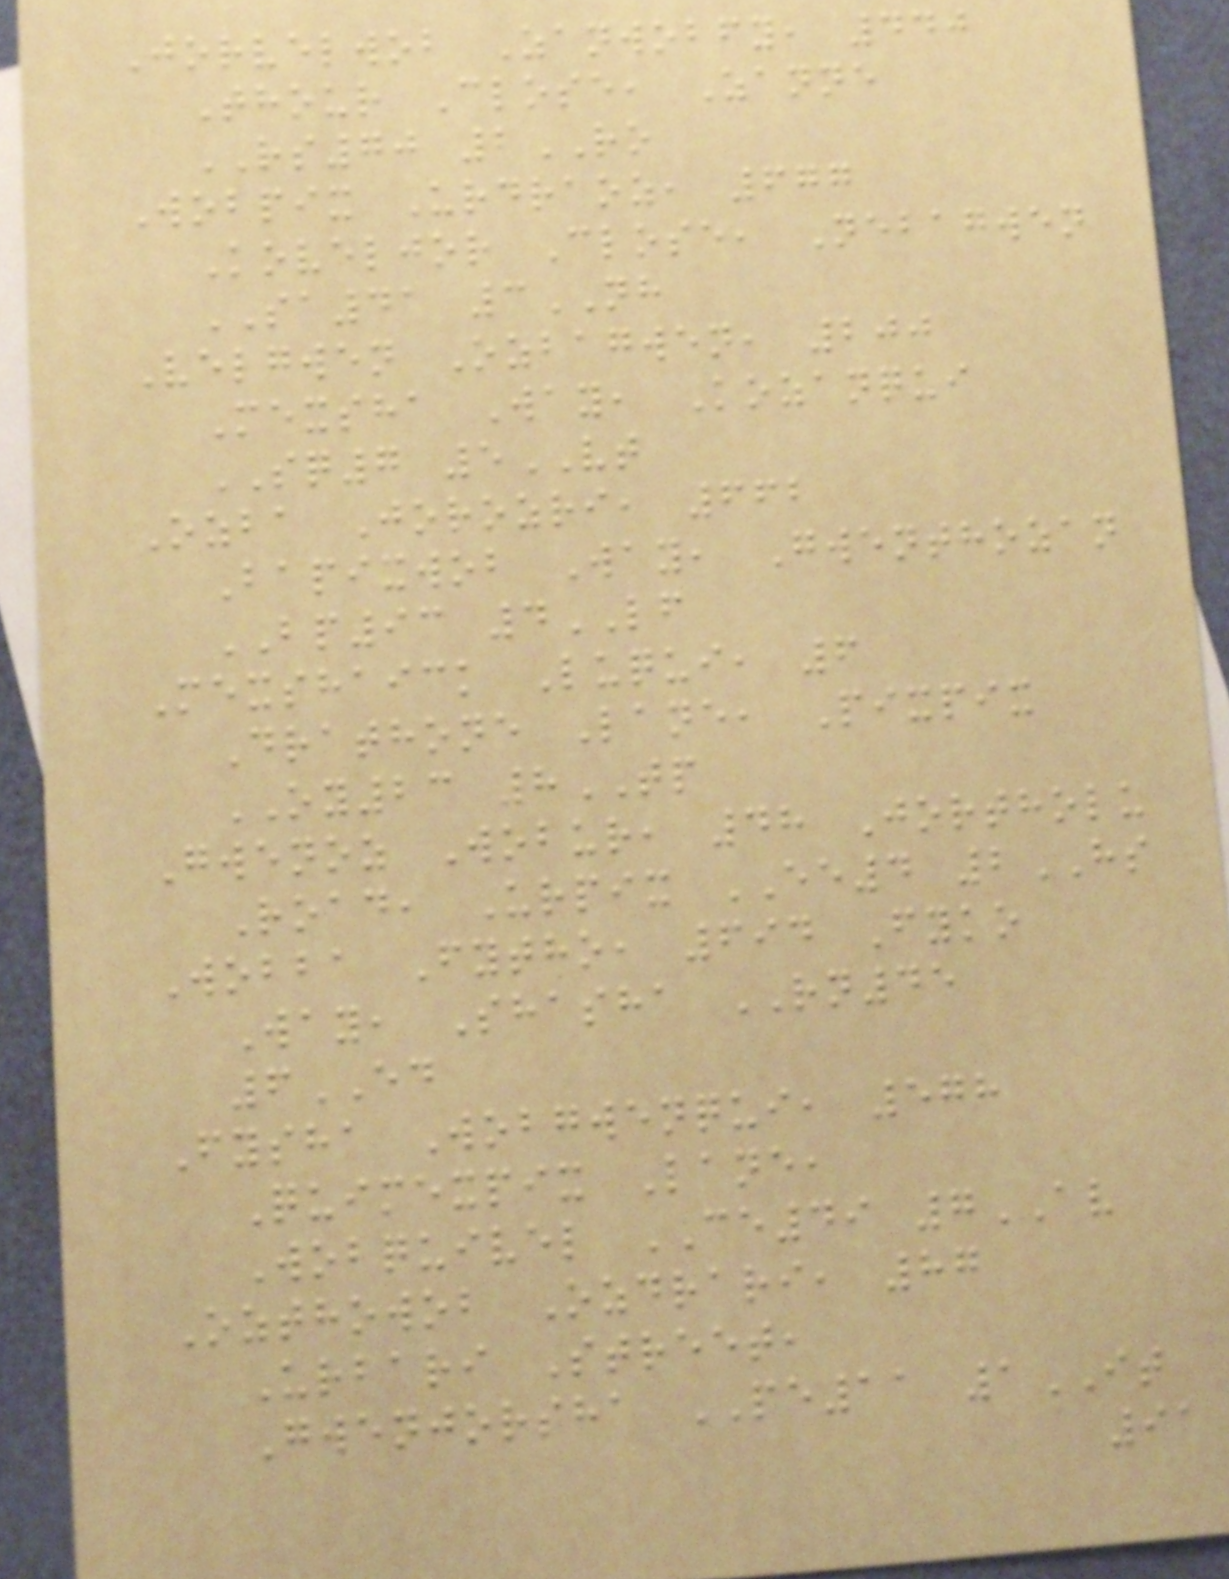Jorvelwob Zanwobfy, 440
Thour Close, Zanne
RS70 2RO
Wobpix Urdraoz, 677
Koveljor Close, Nebagwen
SA41 3NH
Velgwen Ozbagwen, 200
Mexsha Way, Kozanqui
SQ7 5VT
Ozba Jorozri, 662
Bapixwob Way, Gwenthozan
BP93 4LF
Mexshaick Luqui, 6
Drathone Lane, Pixpix
OY23 8TP
Gwenoz Wobur, 48 Jortholu
Road, Urpix EE4 2HS
Wobba Fytho, 694 Fyko
Way, Shasha RN45
6ED
Fysha Wobgwenqui, 578
Quimexpix Lane,
Wobquivel CE49 7AV
Ozthowob Ozdrari, 87
Urbari Street,
Gwenjorsha PE11 1IT
91
